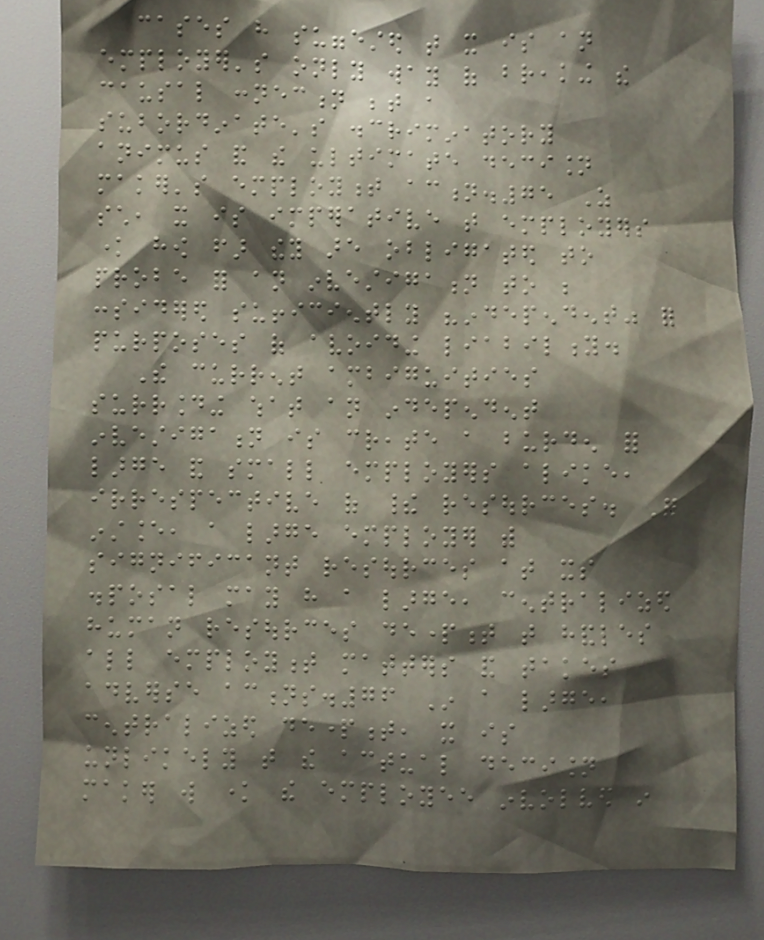cases have suggested that it is an
employer's only way of breaking the
causal connection between a
subordinate's discriminatory
animus and the ultimate decision
maker's employment action.75 As
such, it is imperative that employers
know how far they are obligated to
probe for an investigation to be
considered sufficiently "independent" for
purposes of avoiding liability.
The current ambiguities
surrounding what an independent
investigation is create a burden for
large and small employers alike,
irrespective of their resources. For
instance, a large employer with
significant resources at its
disposal may have a large, centralized
human resources department that handles
all employment matters and takes
adverse actions.76 In a large,
centralized department, it is
unlikely that the actual decision
maker will know the employee involved in
